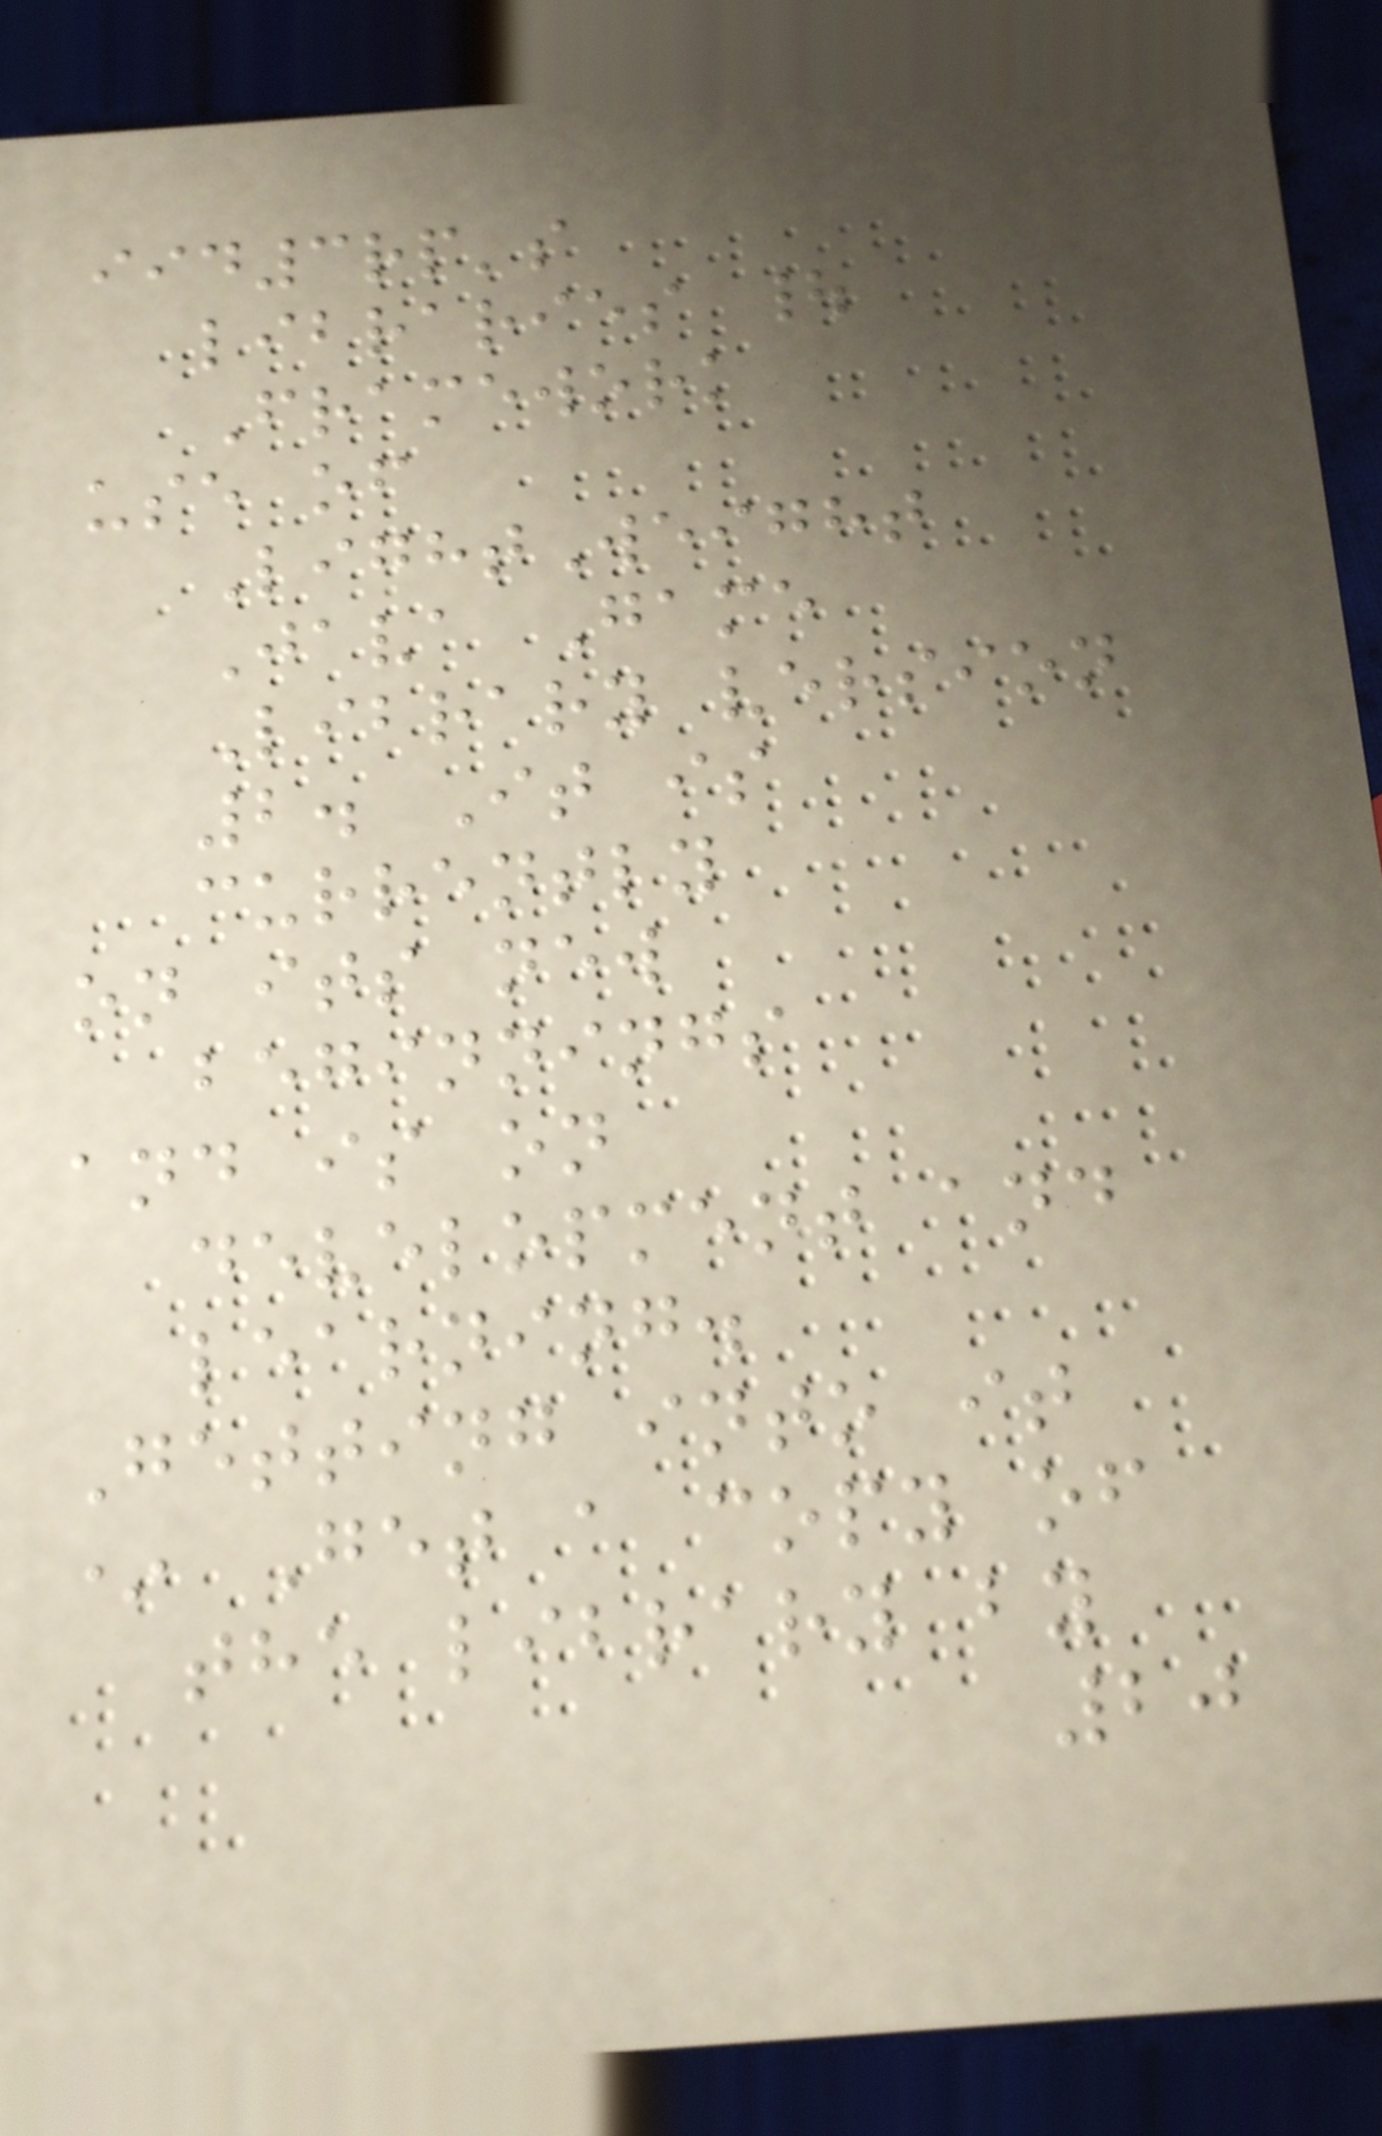iid3rp's
libraries |
Framework
use of
LightWeight
Java Game
Library version
2. It is
currently
on its new
beginnings
and is on
development and
learning.
Getting into it
* Get a copy of
the library by
20
